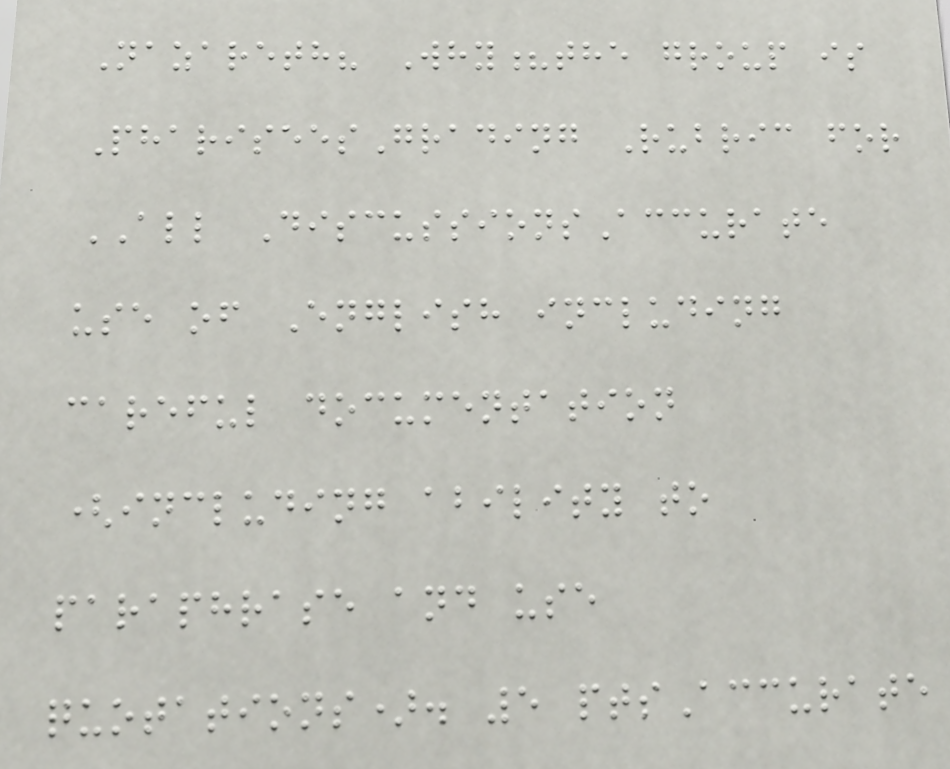Nazareth? Why?the group is
PhariseesGrading Rubric for
ALL DiscussionsAccurate
use of English including
careful documentation
(including ability to
paraphrase and use
quotations). 5 ptsAccurate
